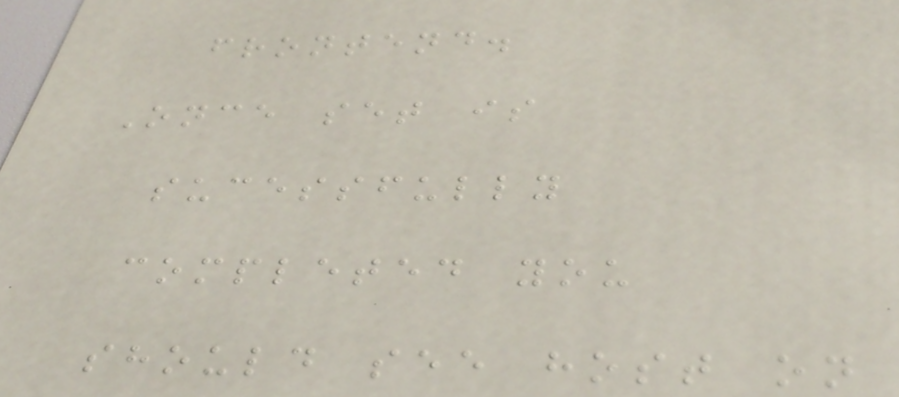frontend.
Once set is
sucessfully
completed you
should see host on
